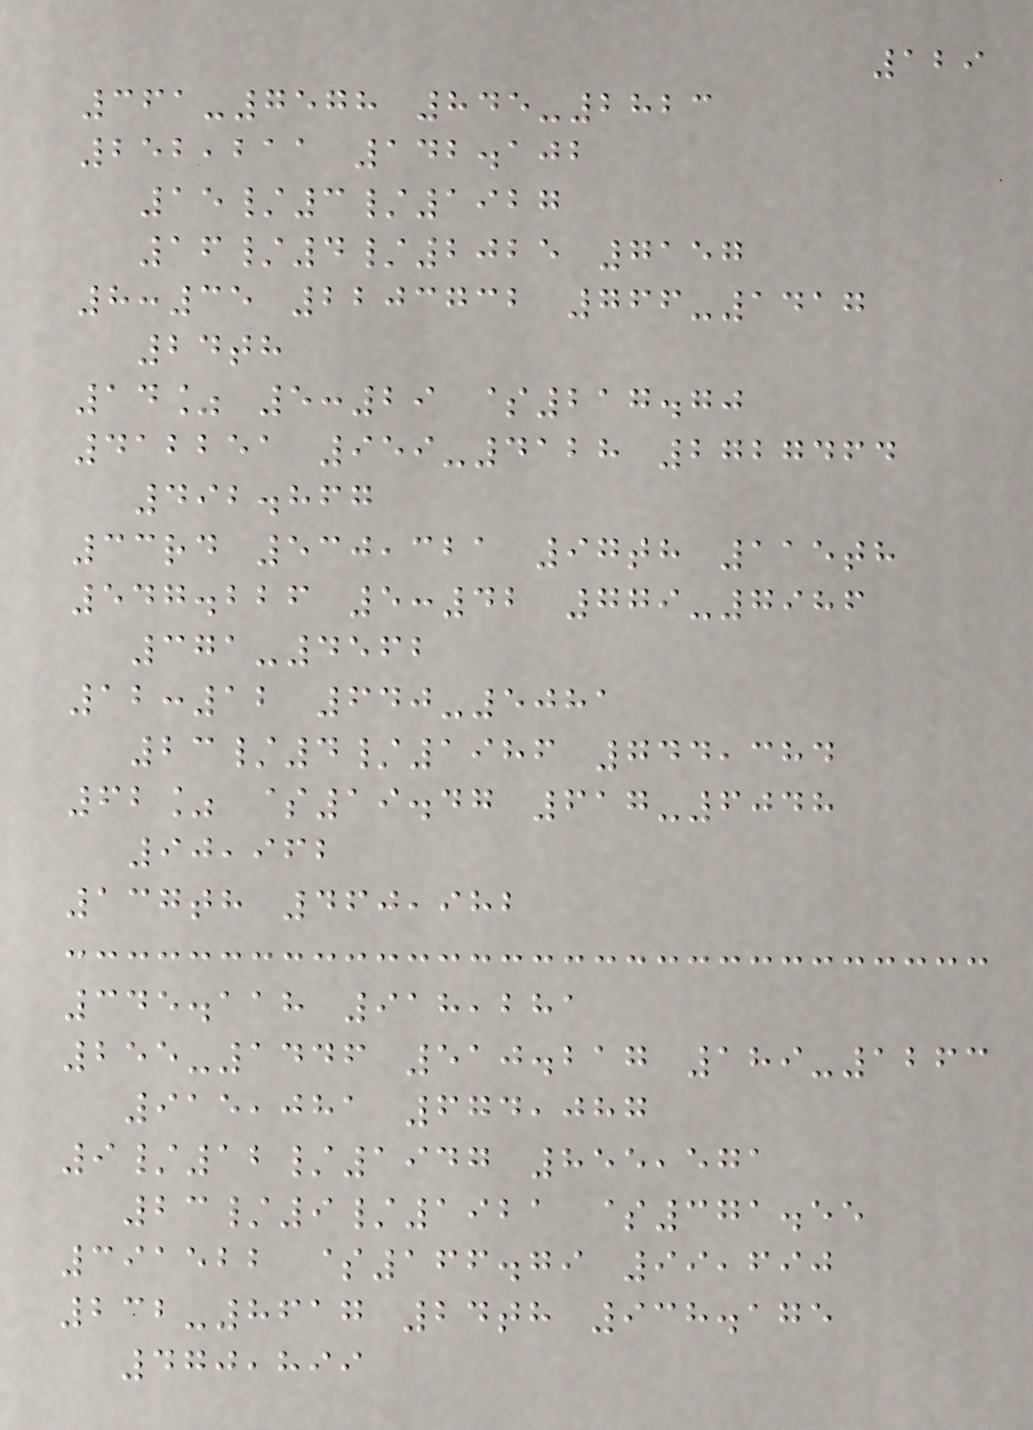129
361-7578 845-2823
252,211 142.102
15/3/1927
16/4/2025 7157
8:35 2203732 766-1417
24th
14% 5:29 $217.70
412251 959-4128 2727464
492.867
33rd 530,321 97th 115th
547.226 5:42 779-7986
371-4562
12:12 640-5081
23/4/1986 744,384
62% $19.47 617-6048
90,962
137th 460,982
345.118 918,281
255-1446 510.217 189-1263
915,081 674,087
9/12/1947 855,571
23/9/1921 $371.55
391522 $166.79 99,690
232-8617 24th 938.175
470,899
